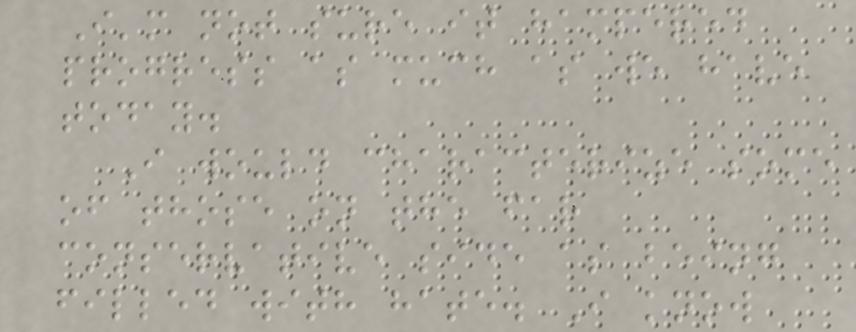I'm not sure it hampered
progress as much as we have
today.
I would characterize some
of those on the far
conservative side as being
filled with hate. I know
